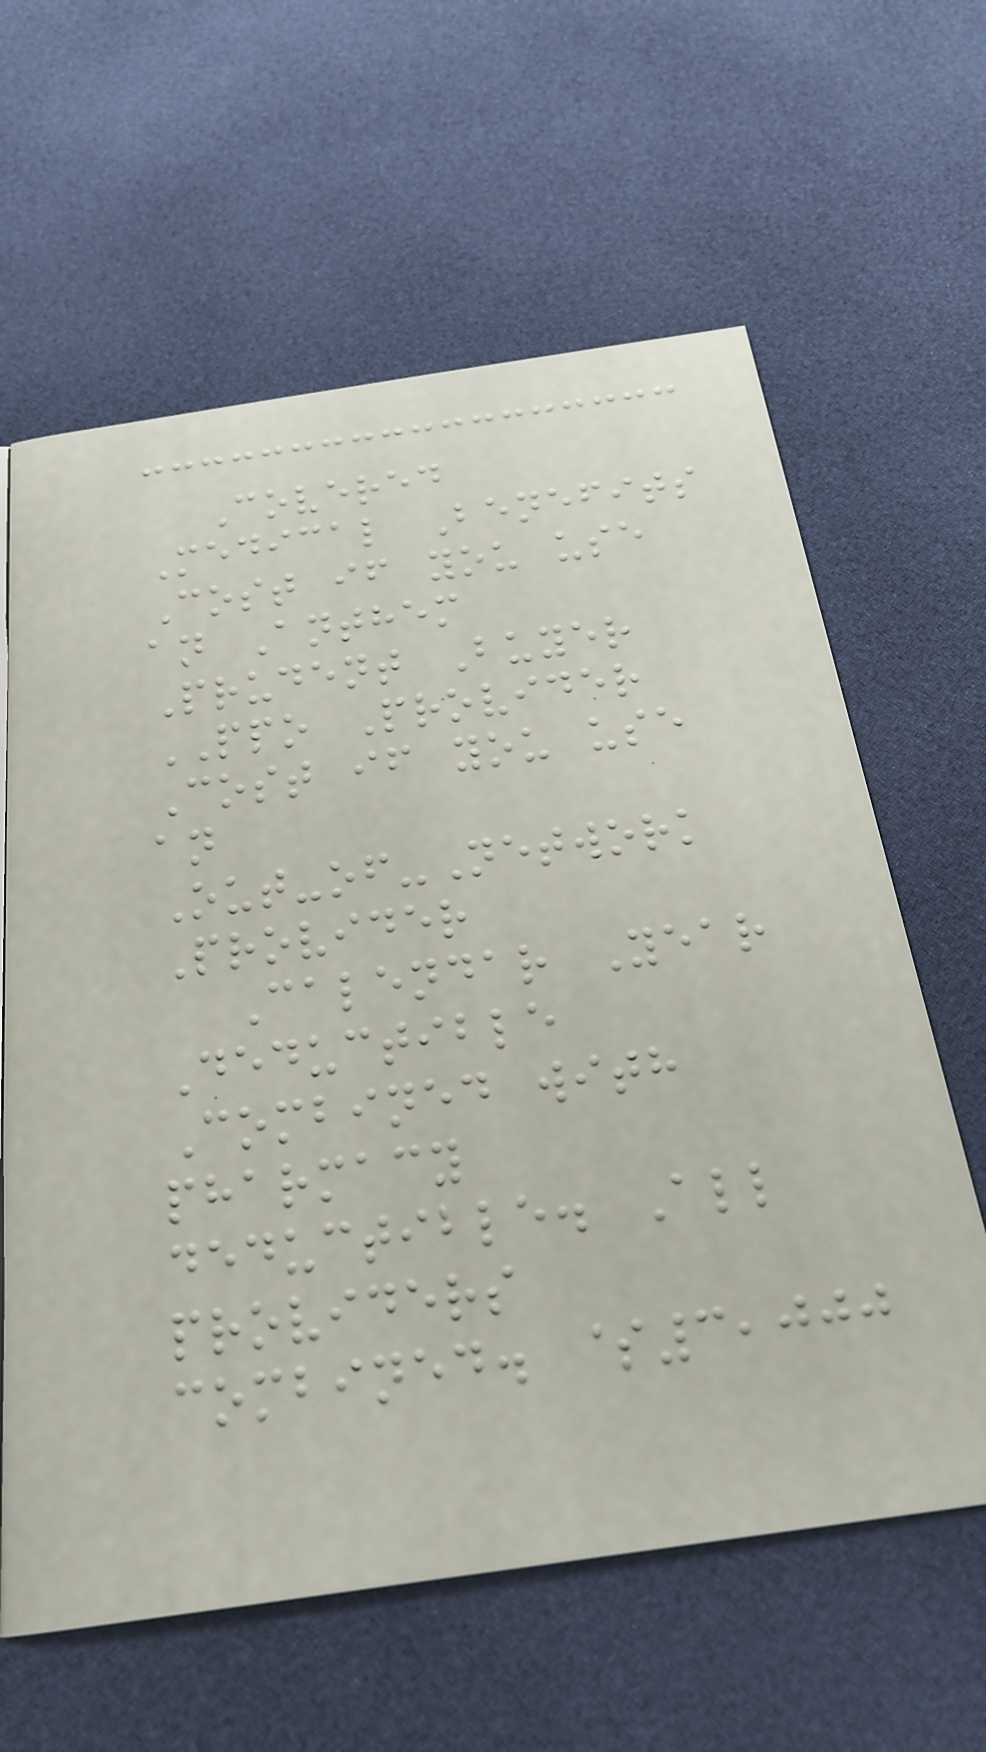Covered
Medical Benefits
Cost if you use
an Anthem
Prudent Buyer
PPO Provider
Cost if you use
an
Out-of-Network
Provider
Calendar Year
Deductible
Combined with
pharmacy
deductible. All
providers
combined. $3,000
